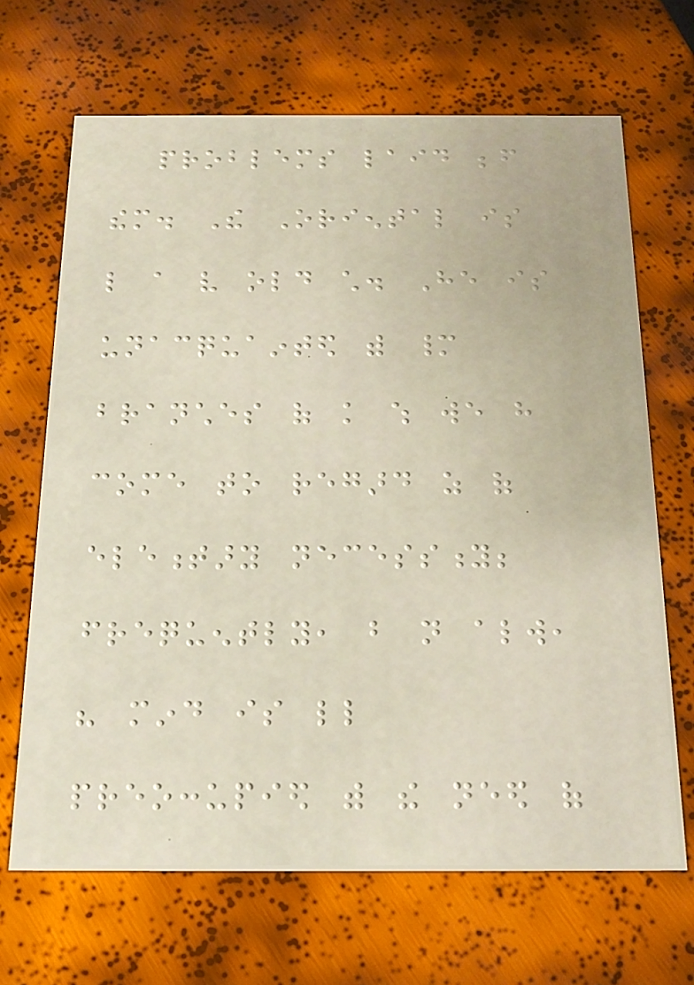problems laid before
them. The Oriental is
like a very old child. He is
unacquainted with many
branches of knowledge which we have
come to regard as of
elementary necessity;
frequently, but not always,
his mind is little
preoccupied with the need of
